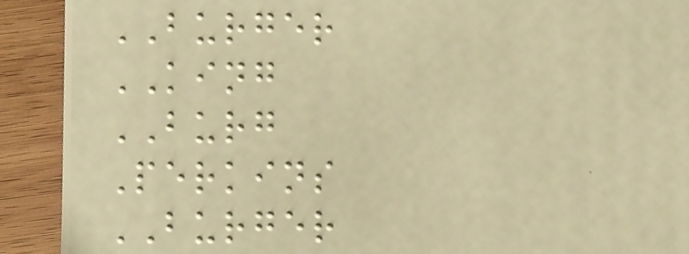BURGER
KING
BURG
Perkins
BURGER
